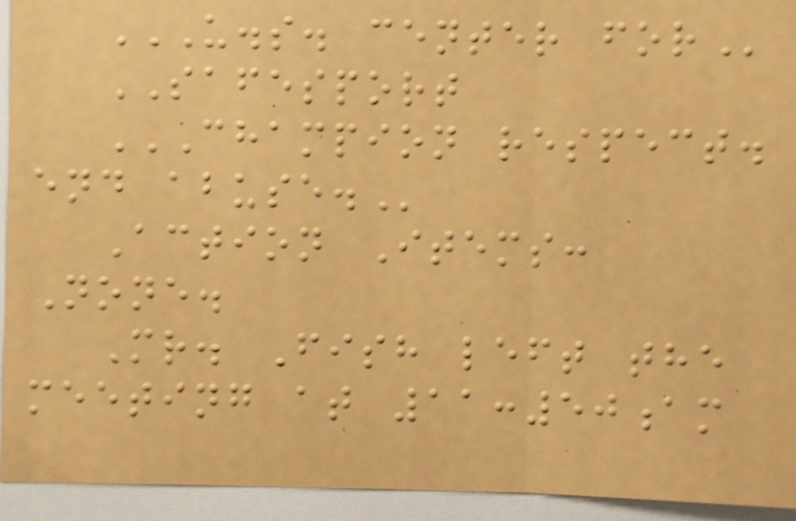U.S. CENTER FOR
SAFESPORT
CHAMPION RESPECT.
END ABUSE.
Action Items:
None.
Mr. Fish left the
meeting at 11:50am
